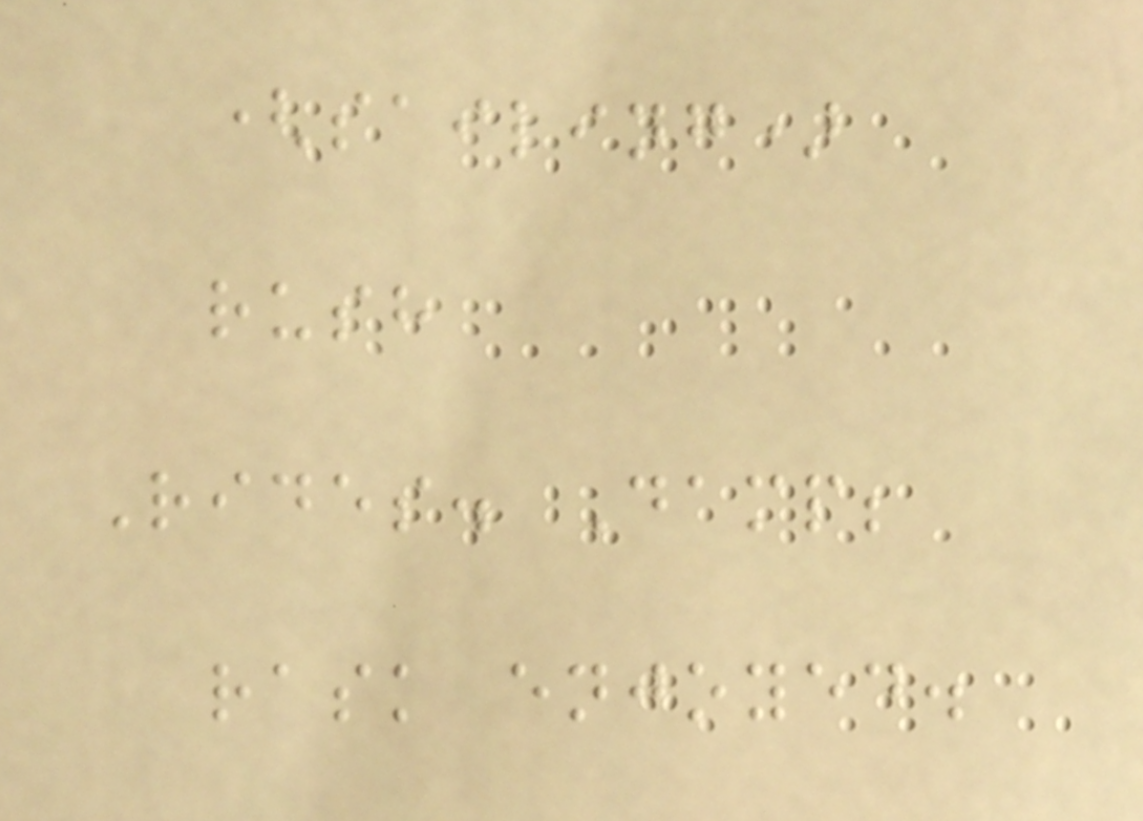(sailing)
rush
Rides. Damp;
rask enjoyed.
